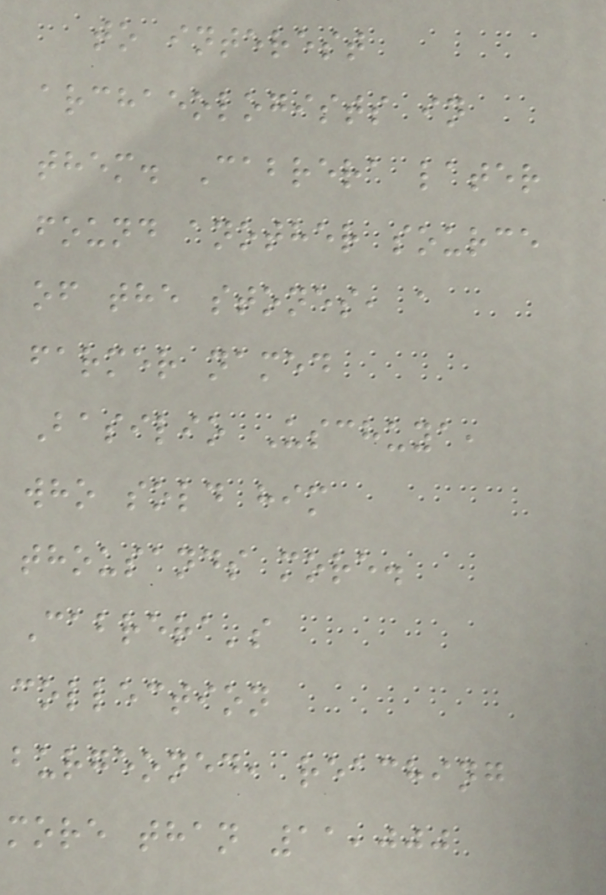to interest
archaeologists in
them. Cabrera later
found another source
of the stones, a
farmer named
Basilio Uschuya,
who sold him
thousands more.
Cabrera's
collection
burgeoned, reaching
more than 11,000
